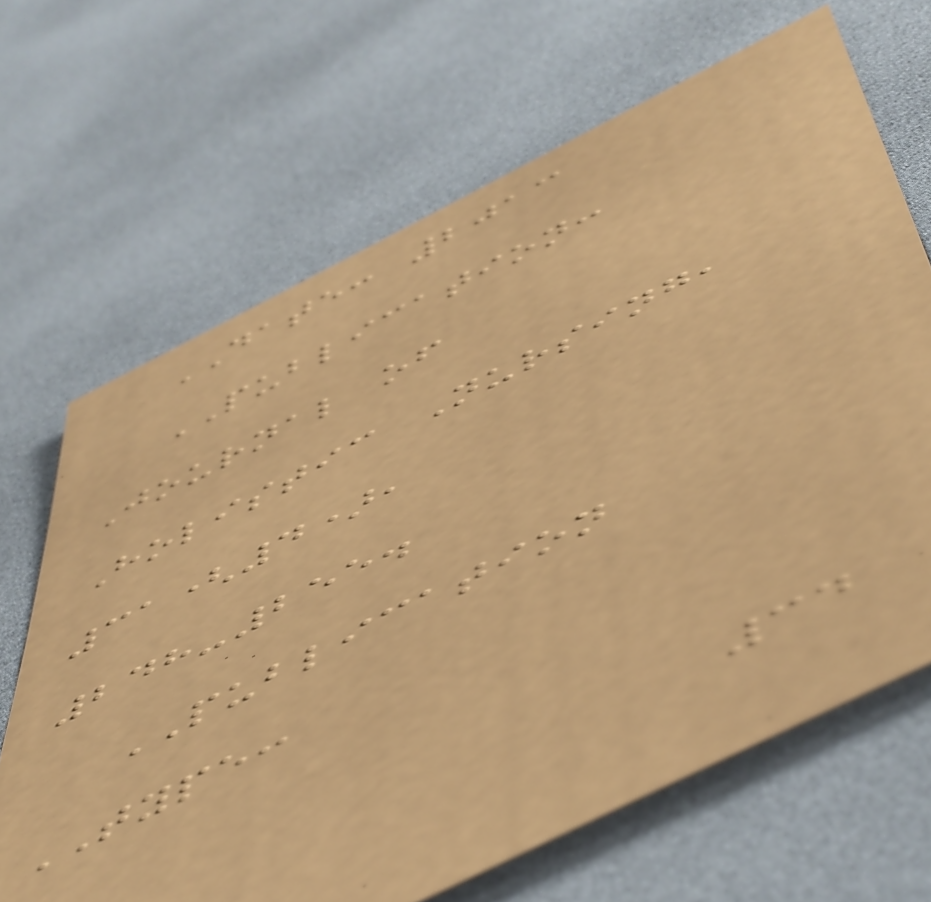DATE: 2013
PUBLICATION:
Journal of
Holistic Nursing,
31(4),
248-255.
PUBLICATION
TYPE:
34
